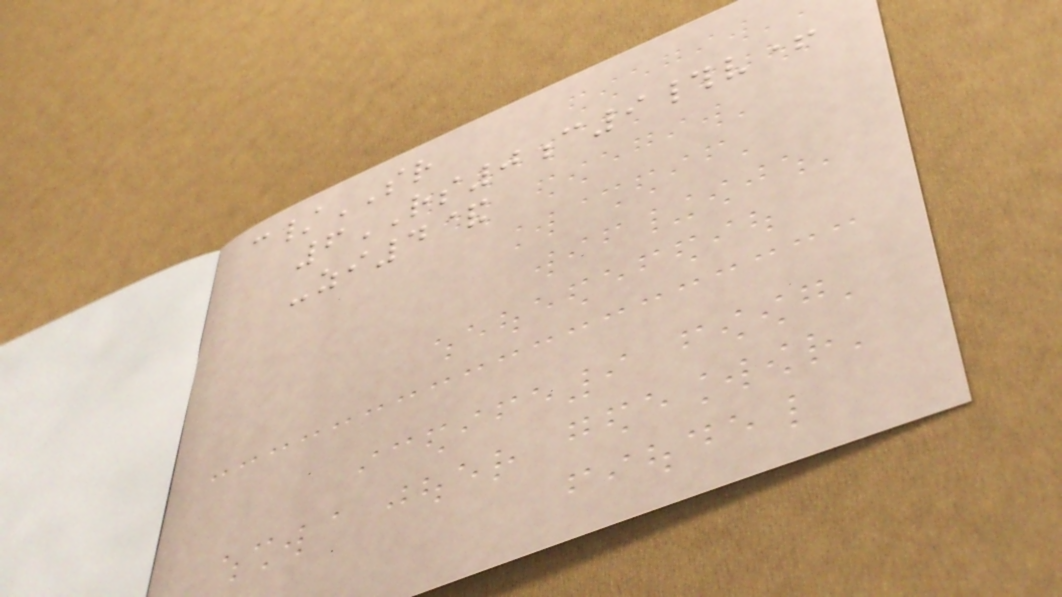c/SR
6RS0c9#v+
-zi4&
